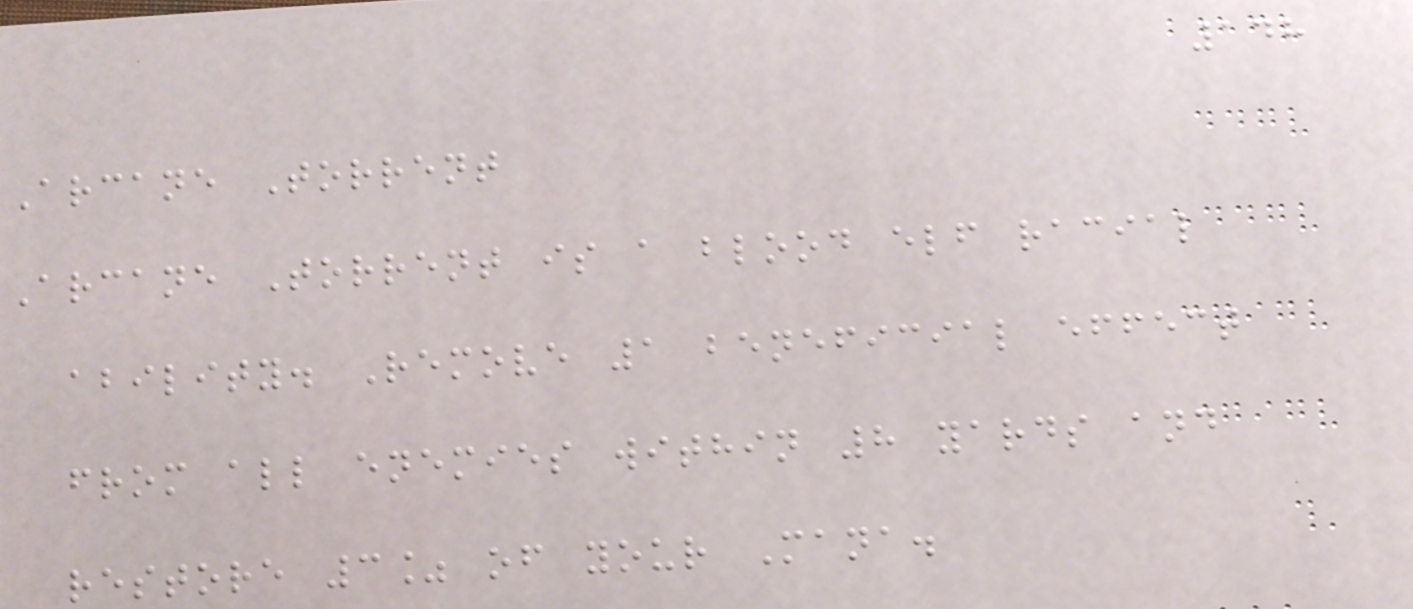148
Arcane Torrent
Arcane Torrent is a blood elf racial
ability. Remove 1 beneficial effect
from all enemies within 8 yards and
restore 3% of your Mana.
